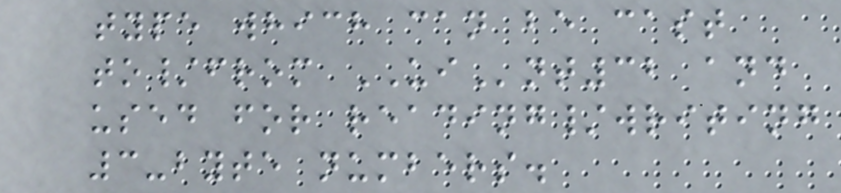type which can be cast
to/from UInt32 and
used for reading/writing
3-byte numbers.
